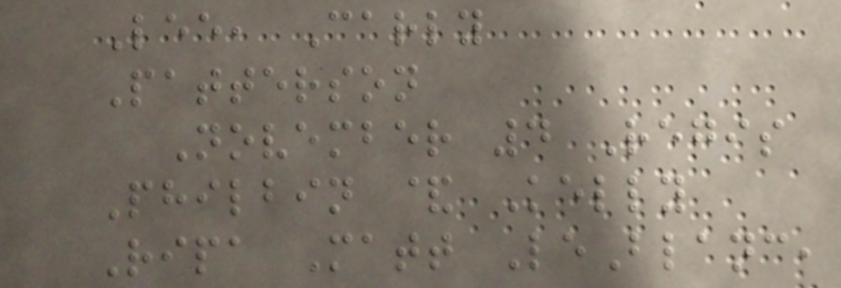Lee, Carly
Patterson
November 4 Regis
Philbin & Kelly
Ripa Matt LeBlanc,
